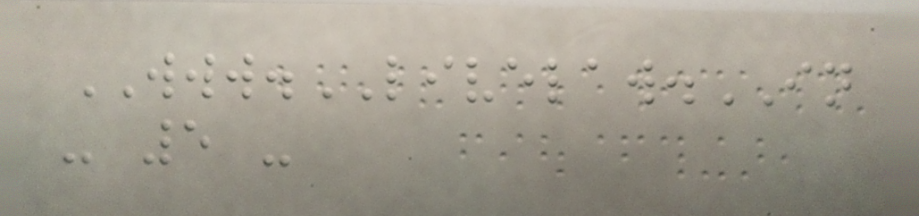WWW.LIVELAW.IN
- 5 -
